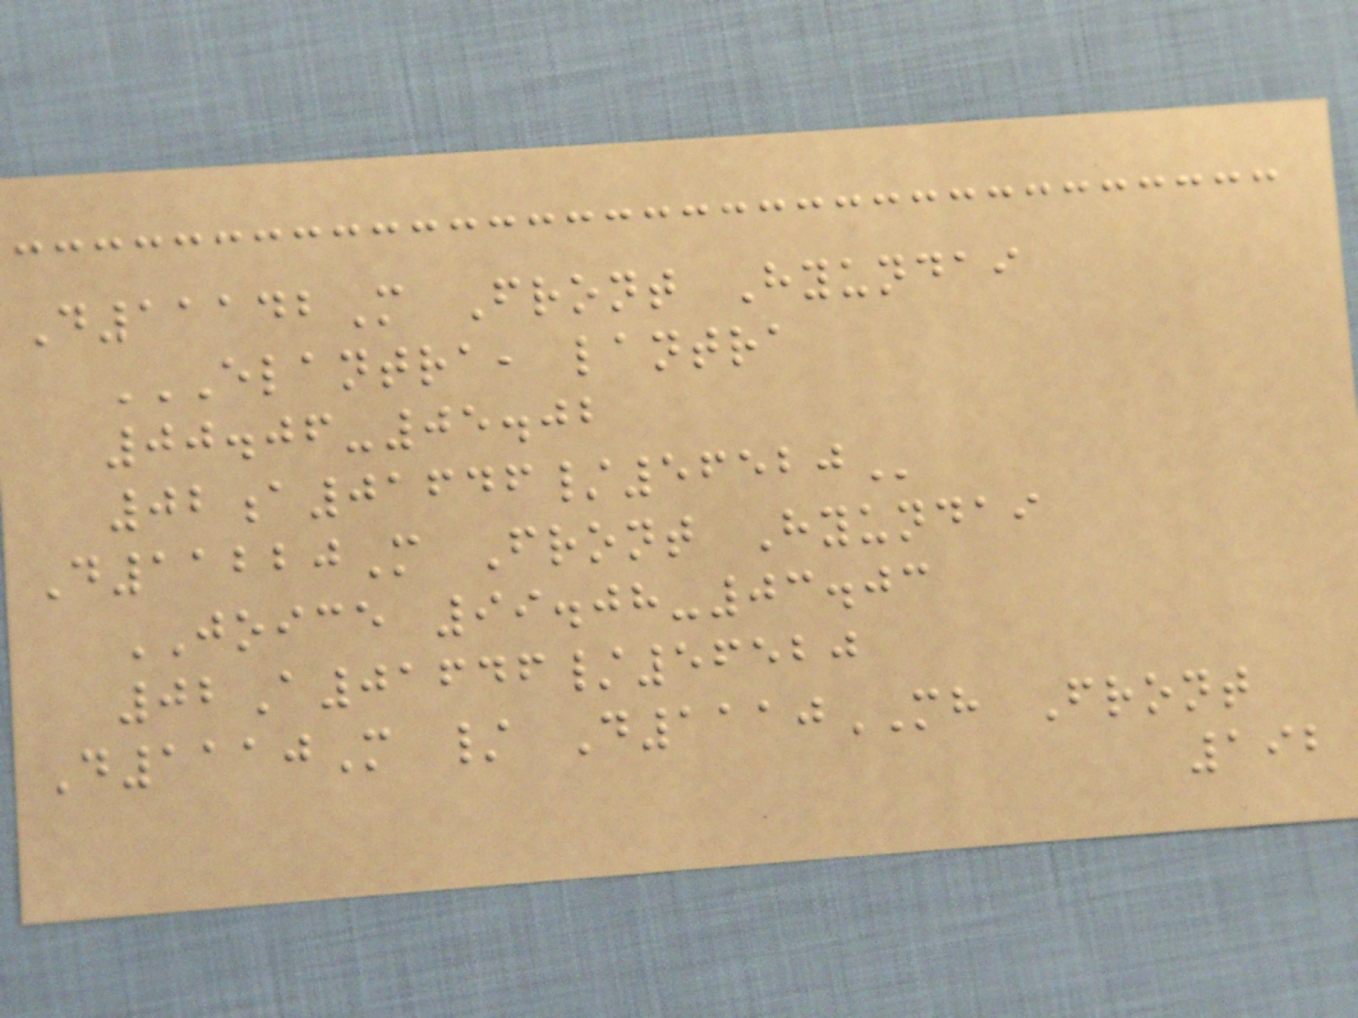D11142M Front Hyundai
ELANTRA, LANTRA
00.06-05.02
02A01646/56520
D11220M Front Hyundai
JOICE 99.08-03.03
02A01646/56520
D1110M / D1110MH Front
192
